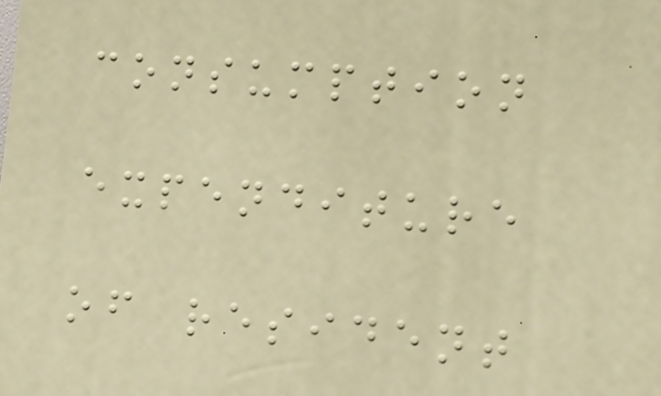consumption
expenditure
of resident
